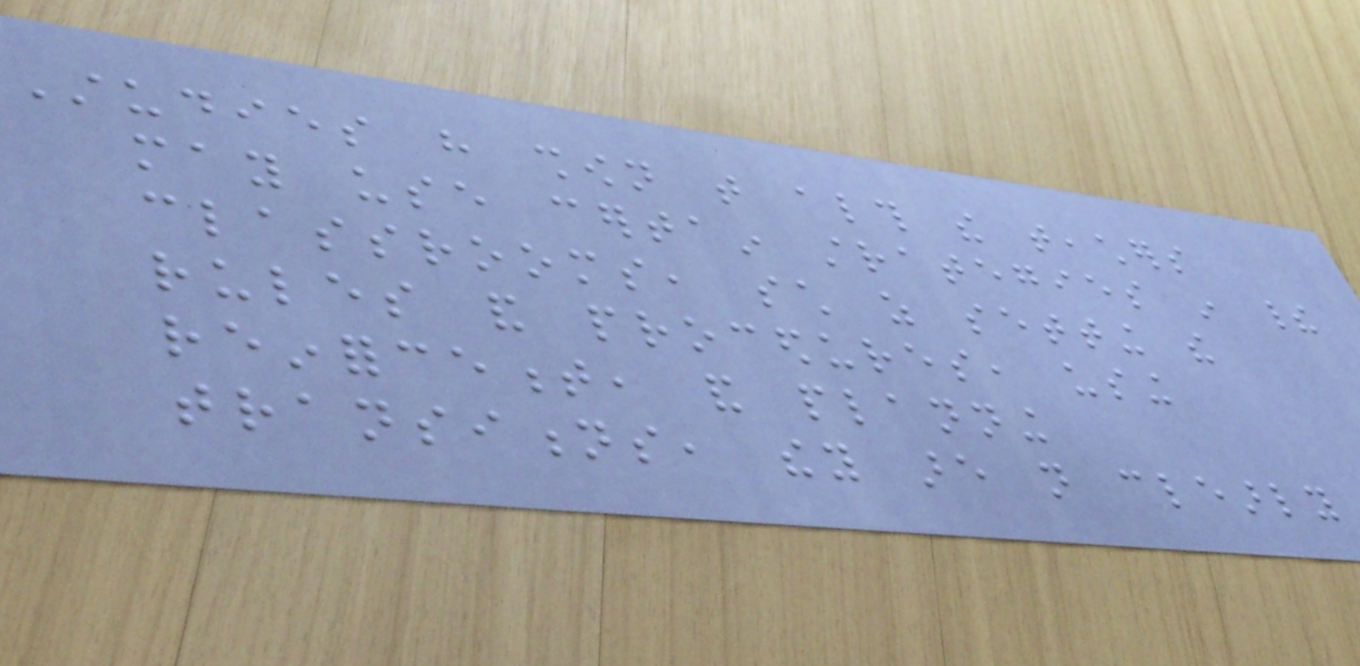Studies have shown that although the teachers
may use certain strategies in their
classrooms, such as setting the
rules and procedures, using
reinforcement, and planning
transitions, they are not clearly
